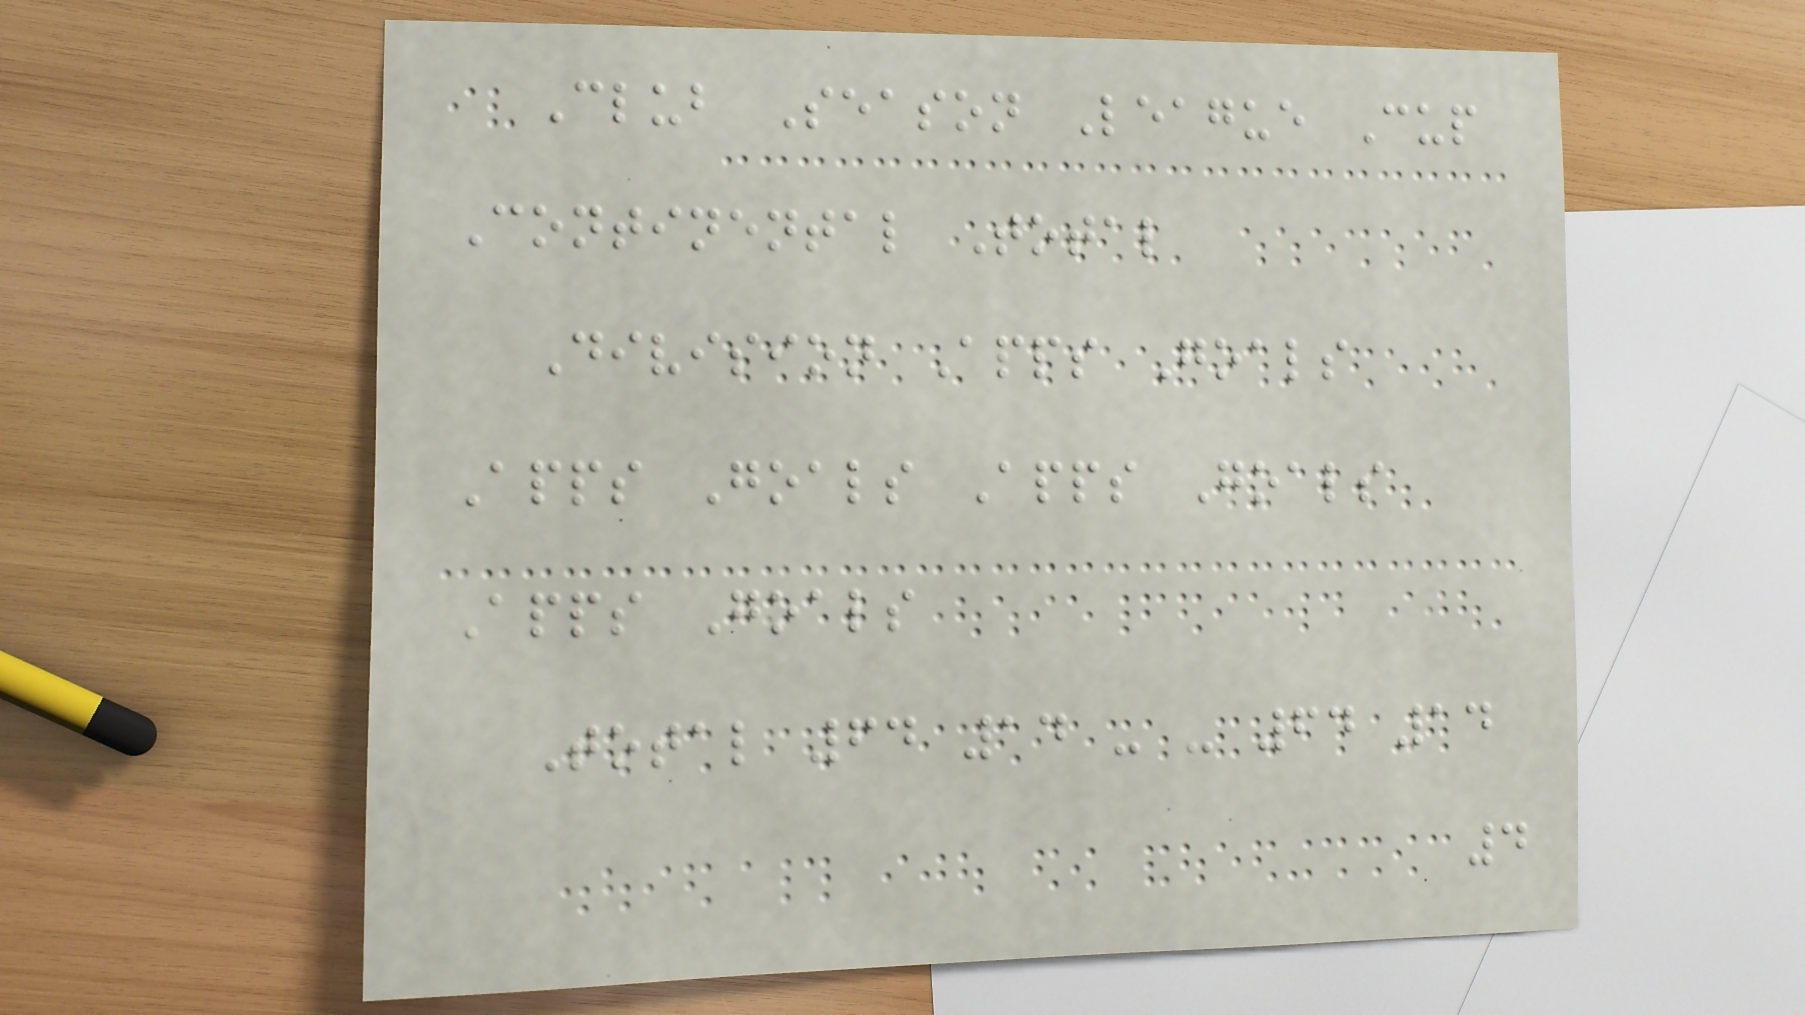Club Season League Cup
Continental Total
Division Apps Goals
Apps Goals Apps Goals
Apps Goals
Total 64 14 - - 64 14
4
